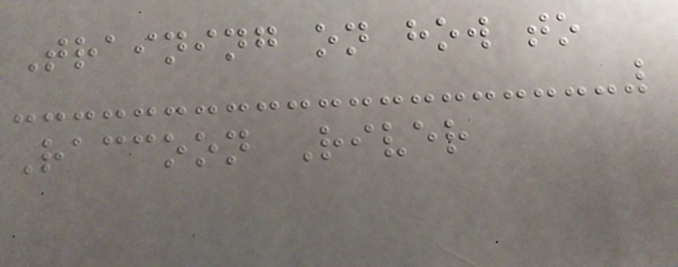Training on how to
Raccoon River
